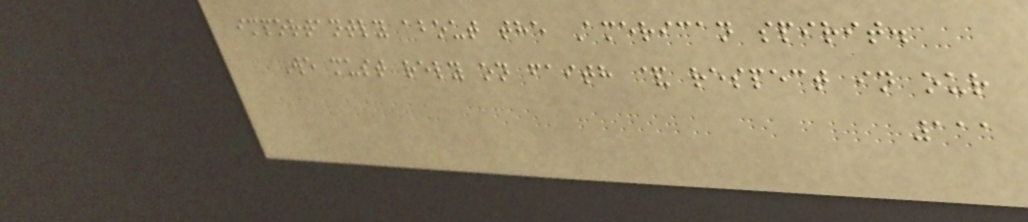importantly about the American spirit.
We must rely on faith & respect in our
111
